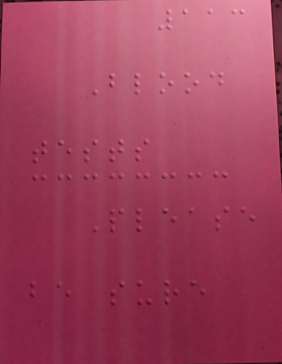113
Blood
tests
Please
be sure
